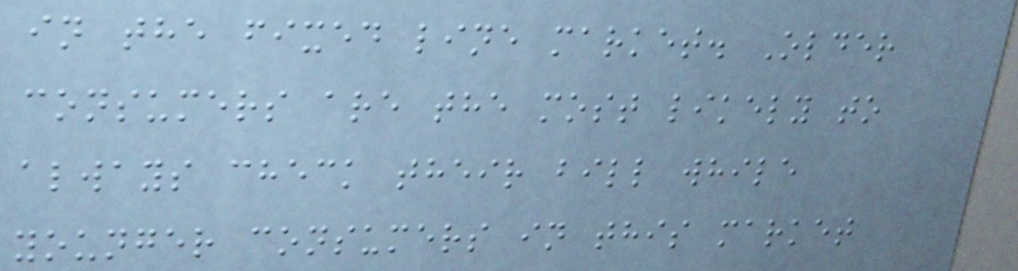in the fixed line market. Older
consumers are the most likely to
always check their bill while
younger consumers in this market
